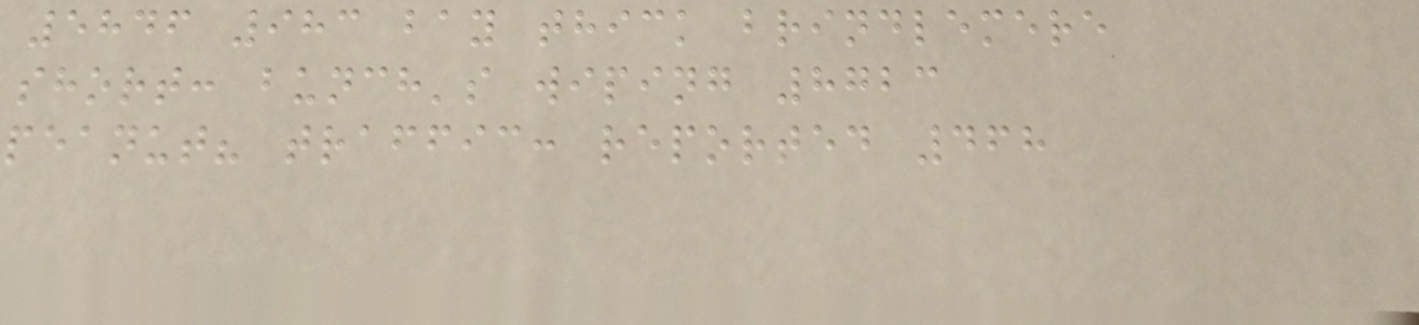5846 983 bay thick brindlemere
short: bunch's wiping 8723
peanut? traffic: reported 468
